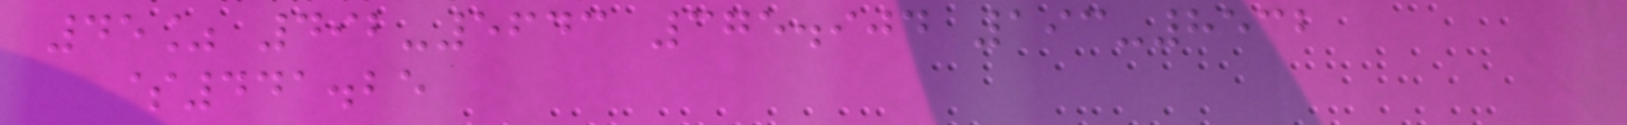45% 492-5643 375.904 193-8532
$441.25
